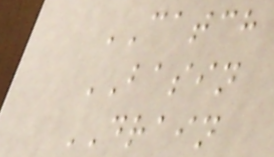CATCH
BASIN
DRAIN
